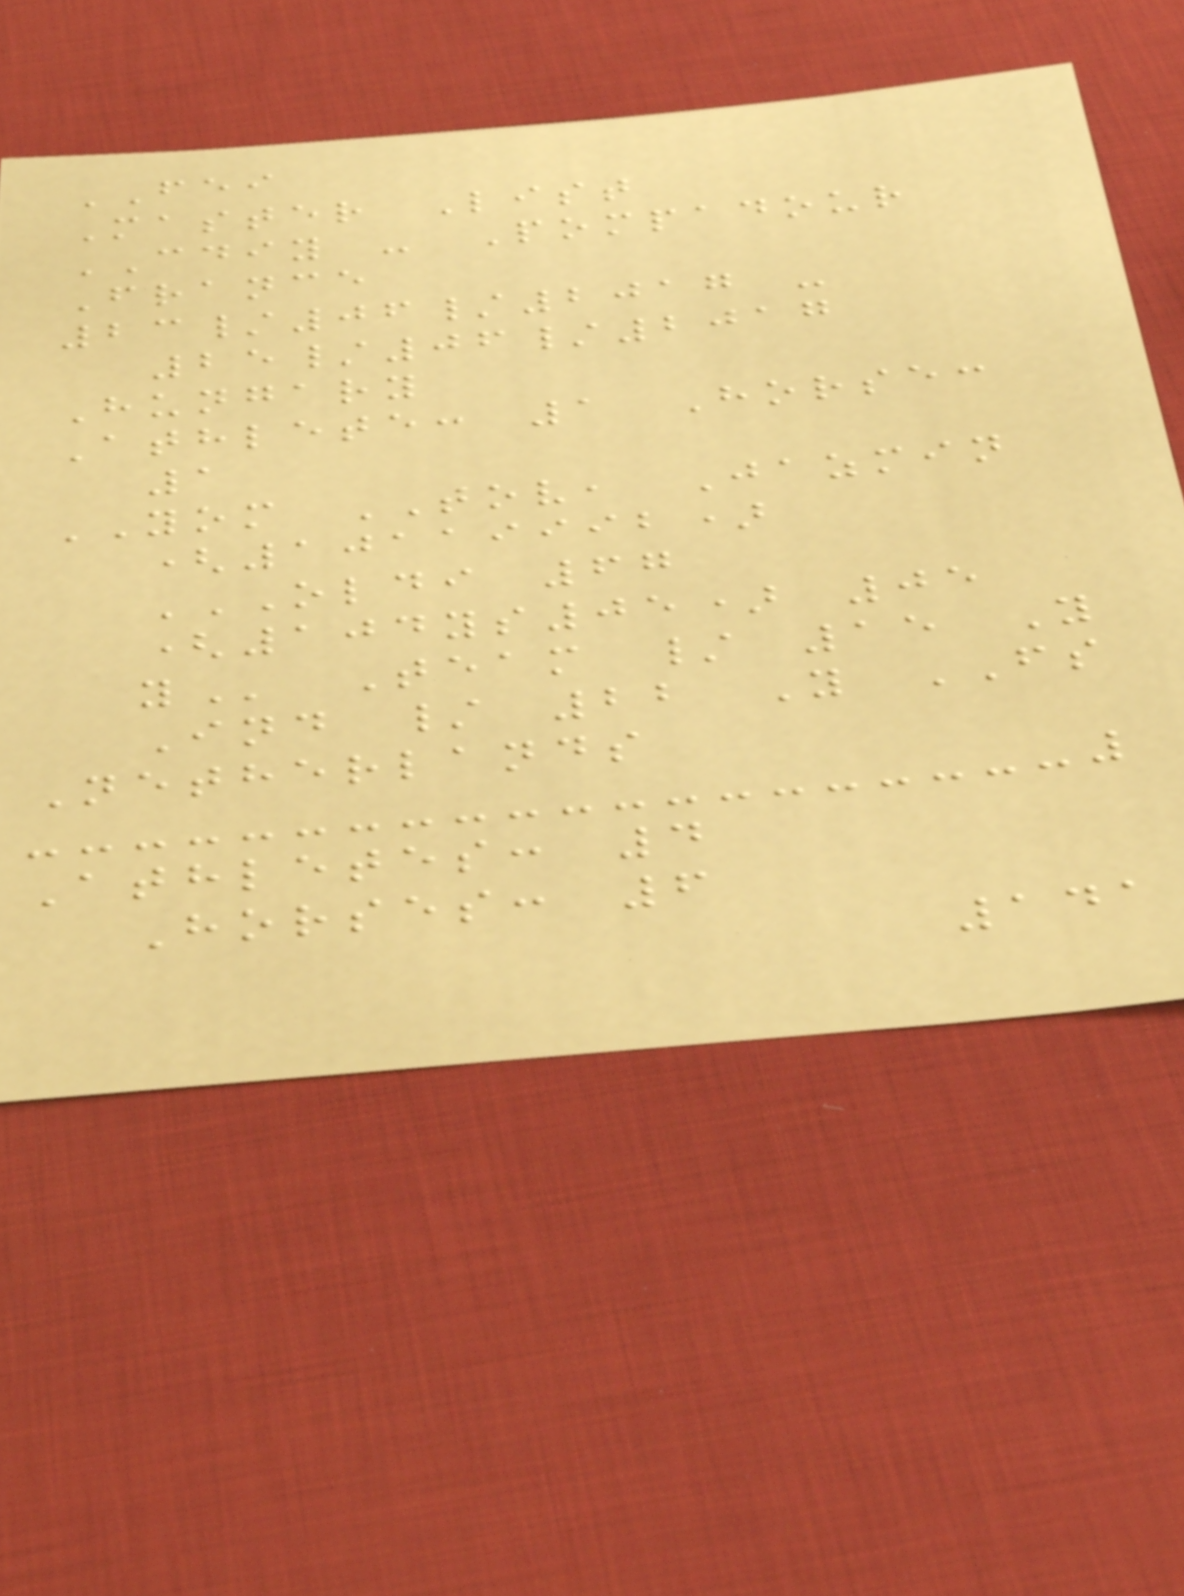FEI
Master List
CDIY - Pompadour
France
23/06/2017 -
25/06/2017
Hungary
Athlete: 1 Horse:
1
YOM TOV, Jazmin
(10119992)
OLDI 67
(104YS05) 05
Y Team / 15 Y
Ind / 22 Y FS
Netherlands
Athletes: 4
Horses: 6
141
